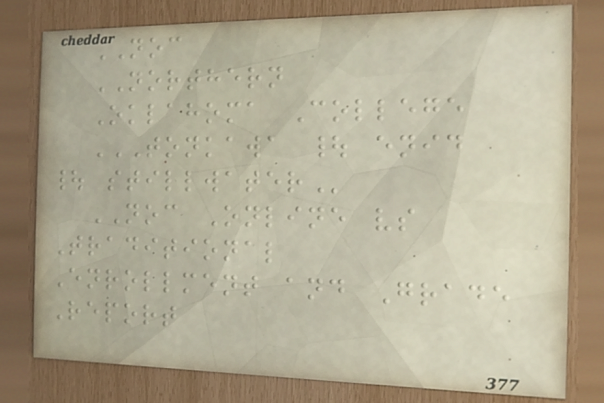NOC
NORTHERN
Oklahoma College
TONKAWA | ENID
| STILLWATER
NOC Online vs
Traditional
Enrollment and Grade
Report
